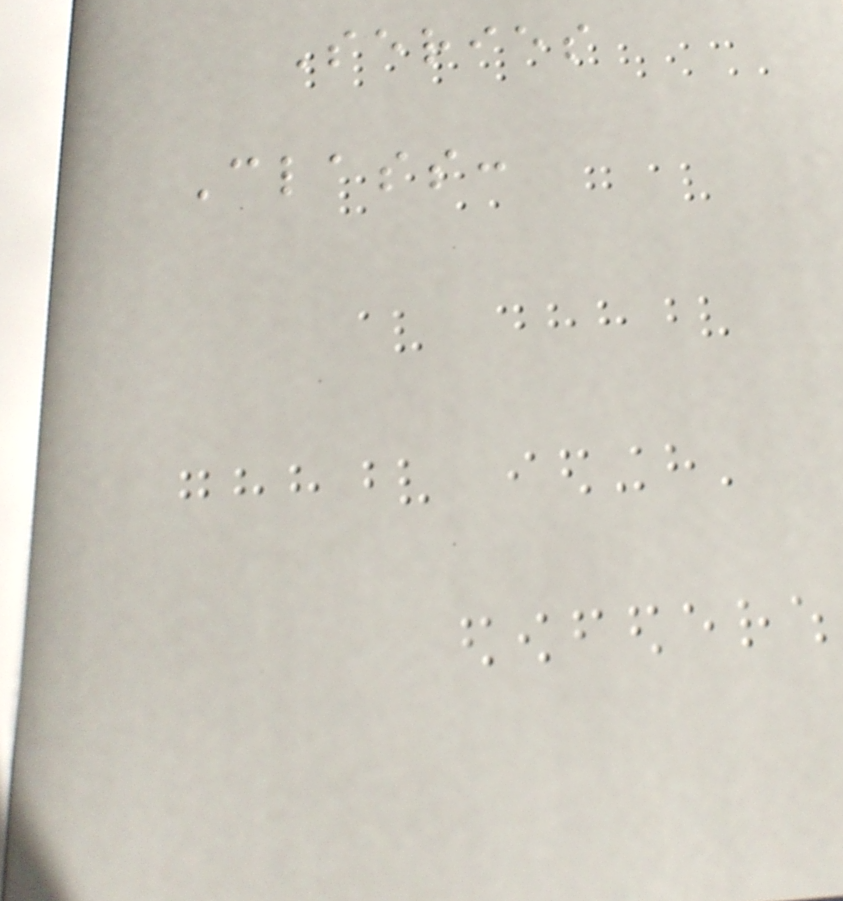Series
Class:
